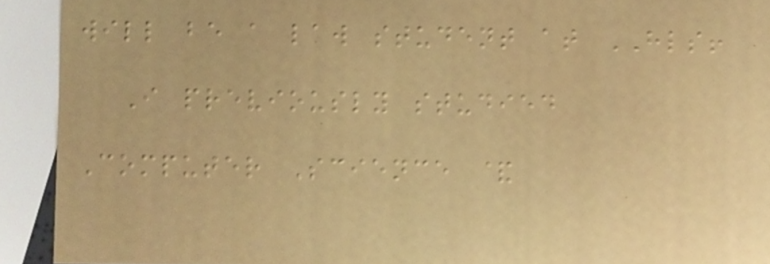will be a law student at HLS!
I previously studied
Computer Science &
